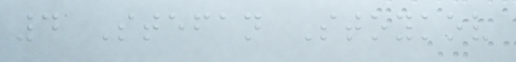4 Stefan Stoykov
